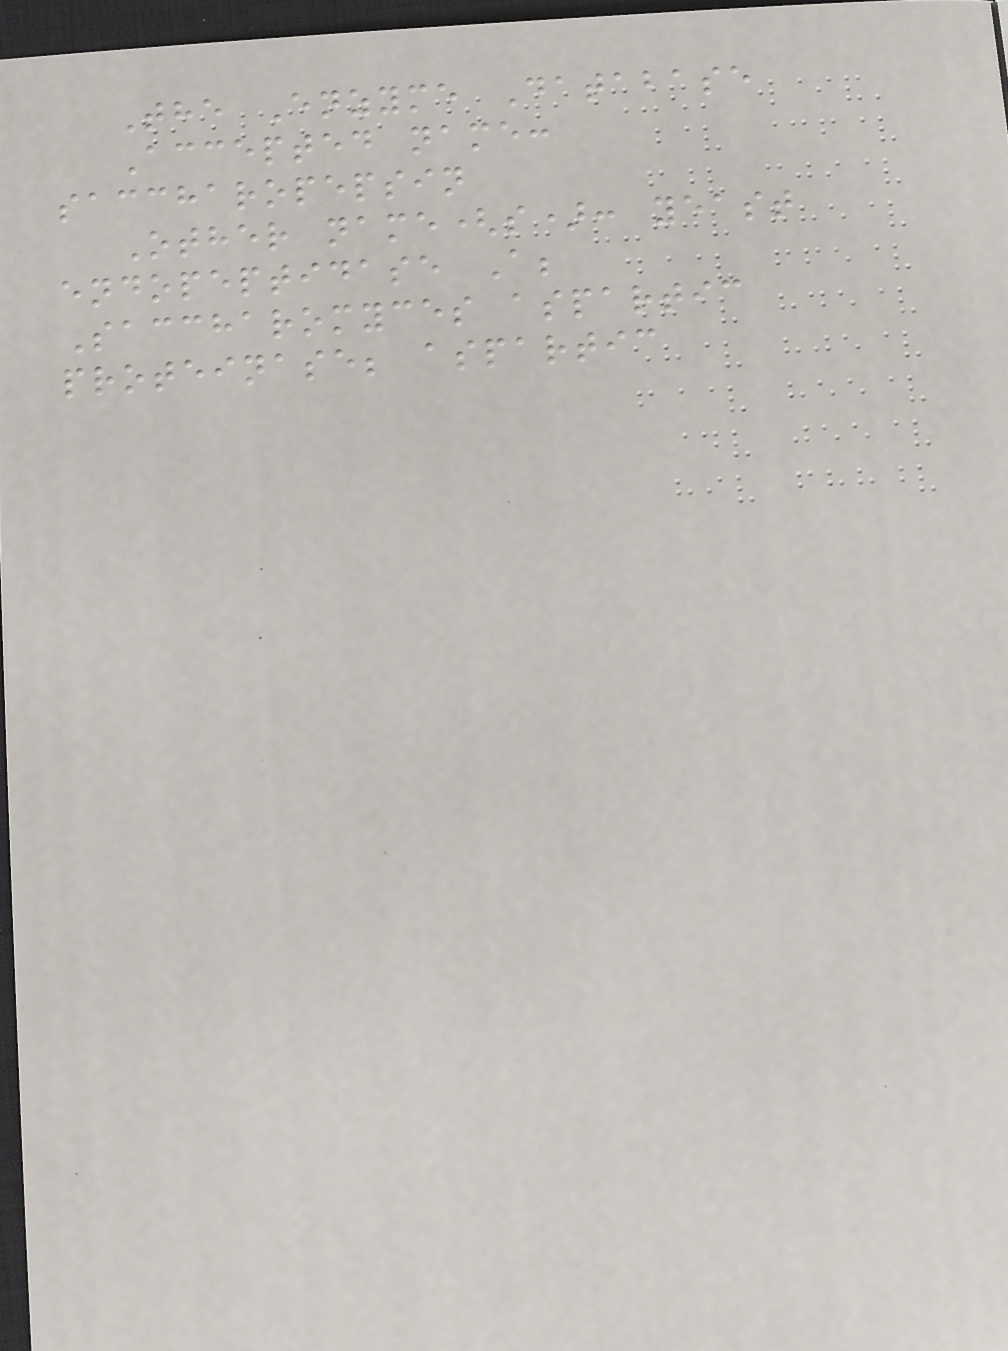The Enzyme Database
Accepted name:
saccharopepsin
Other name(s): yeast
endopeptidase A;
Saccharomyces aspartic
proteinase; aspartic
